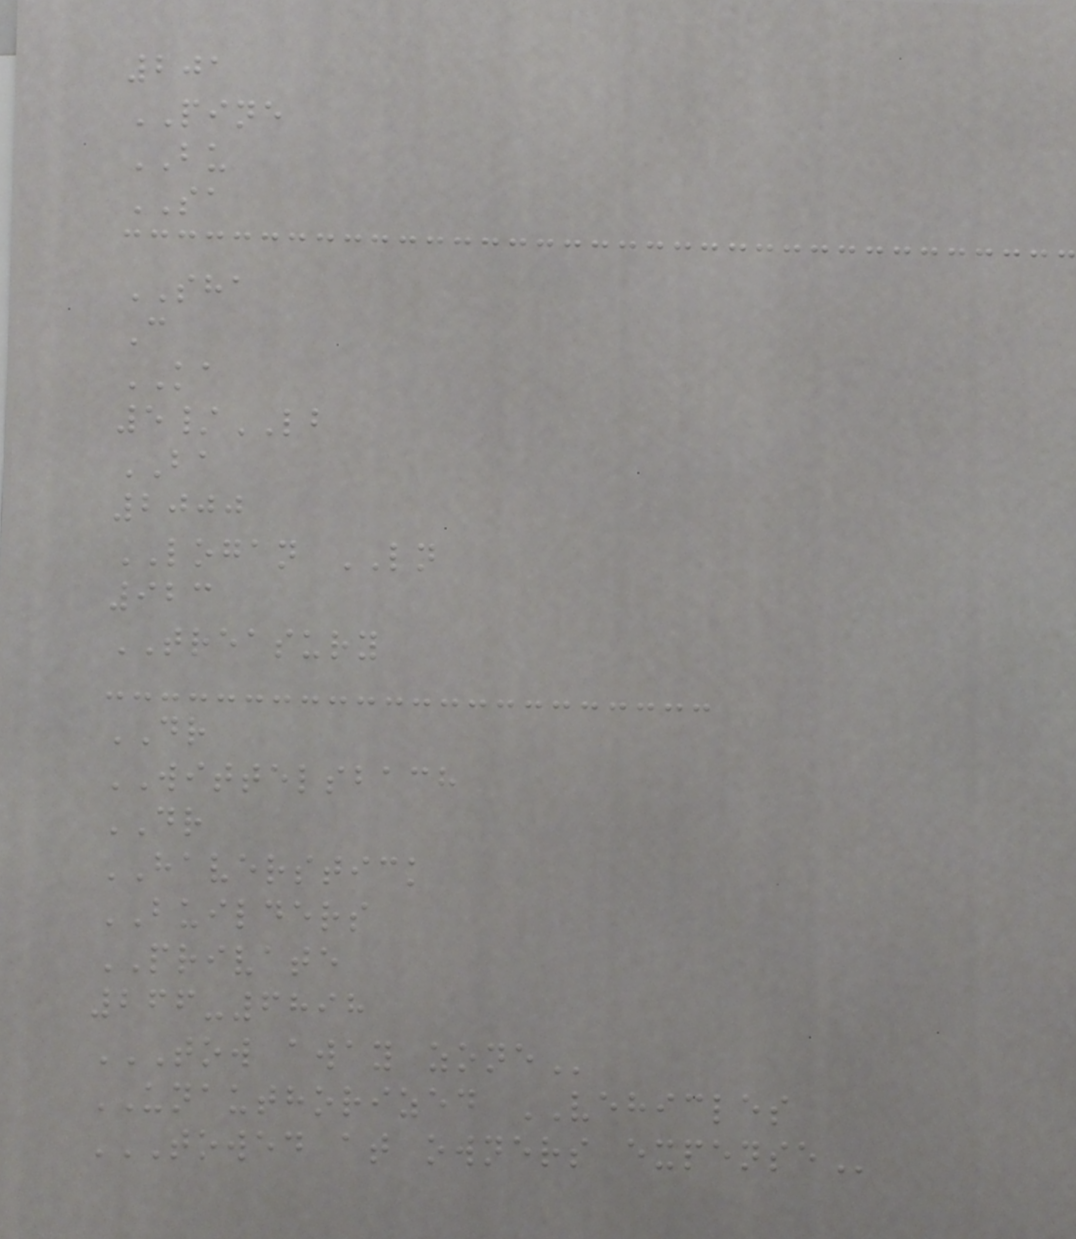201
PINE
BU
SA
SHA
C
KA
5/LB
BA
2000
LOGAN LN
923
TREASURY
DR
WITTELSBACH
DR
HAVERSTICK
BUILDERS
PRIVATE
266-6898
TOW AWAY ZONE
UNAUTHORIZED VEHICLES
TOWED AT OWNERS EXPENSE
